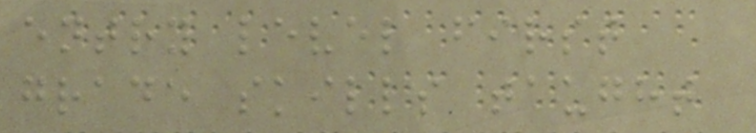entry level first
grade skills taught
